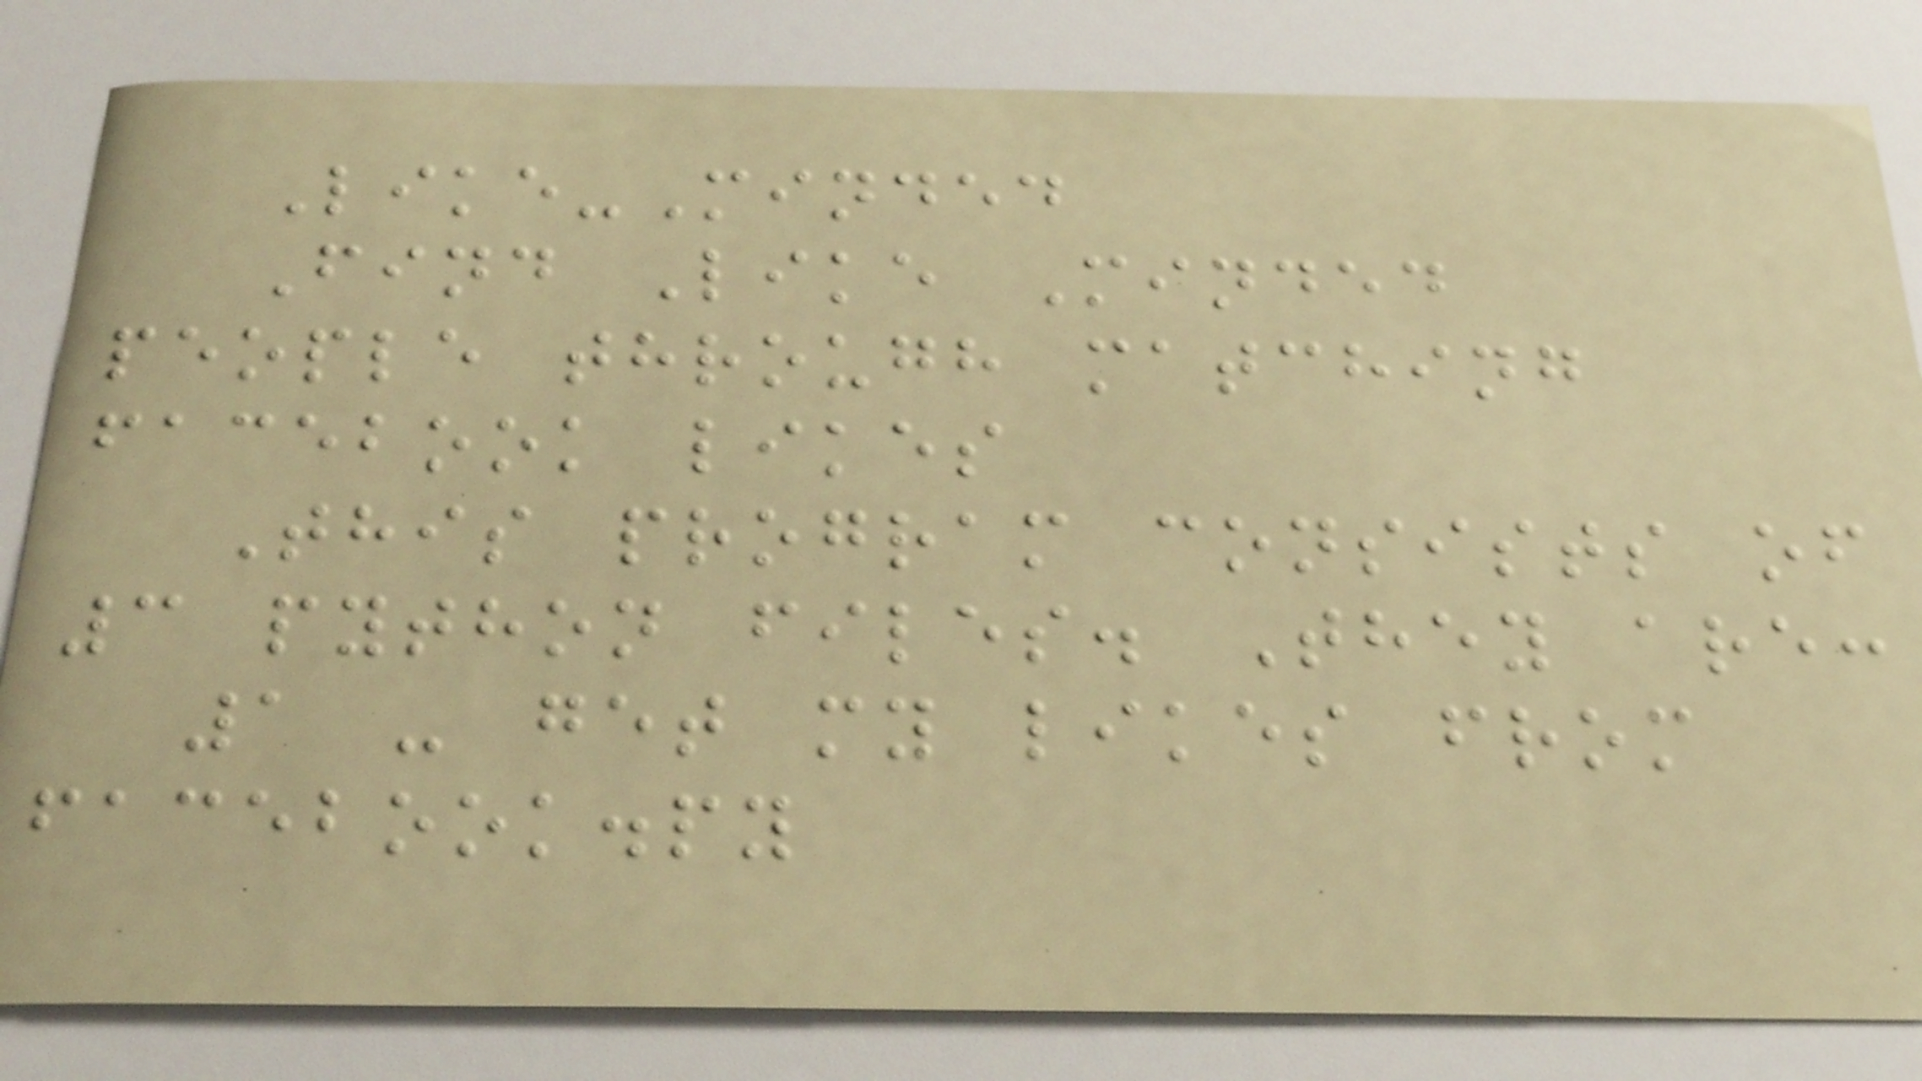Like-Minded
Find Like Minded
people through matching
facebook likes
This program consists of
3 python files. They are:
1 - get my likes from
facebook.py
